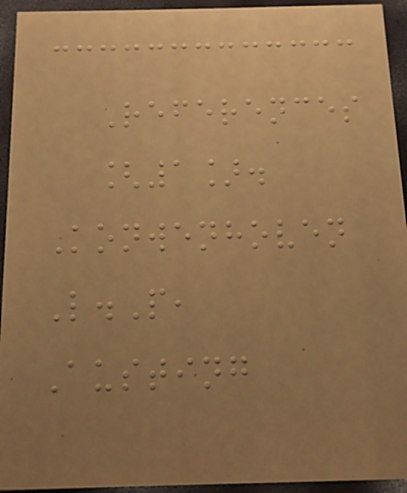References
[1].
Konwenhoven
L.P,
Austing
